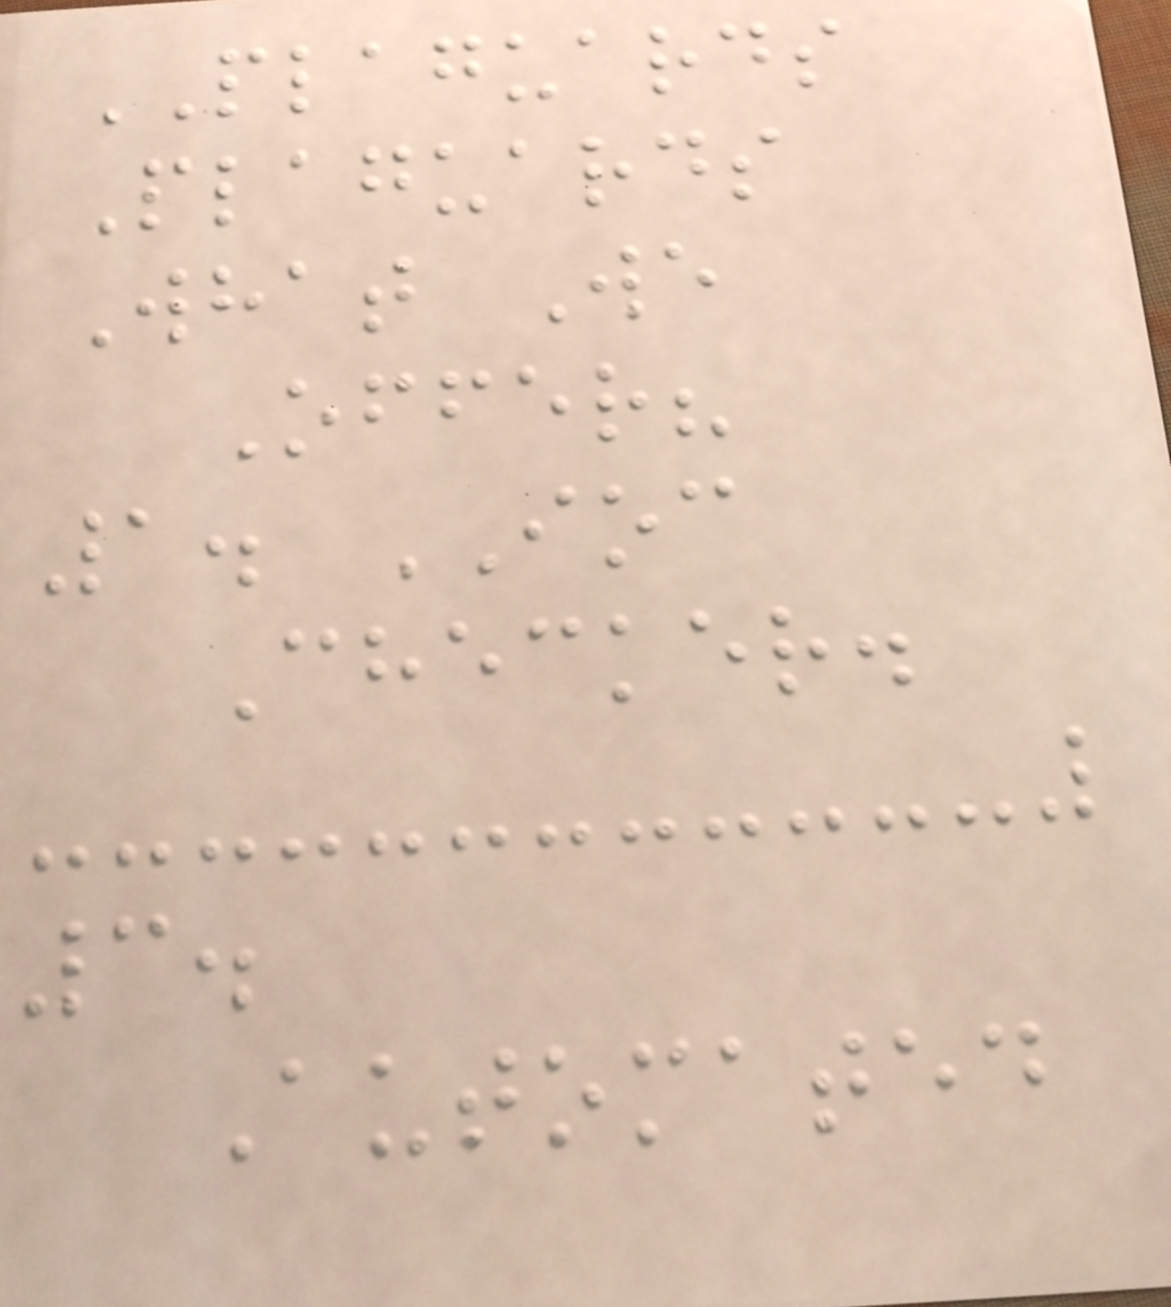PLAGUARDS
Plaguards
What We
Offer?
1. IOC
Checker.
3.
Automated
